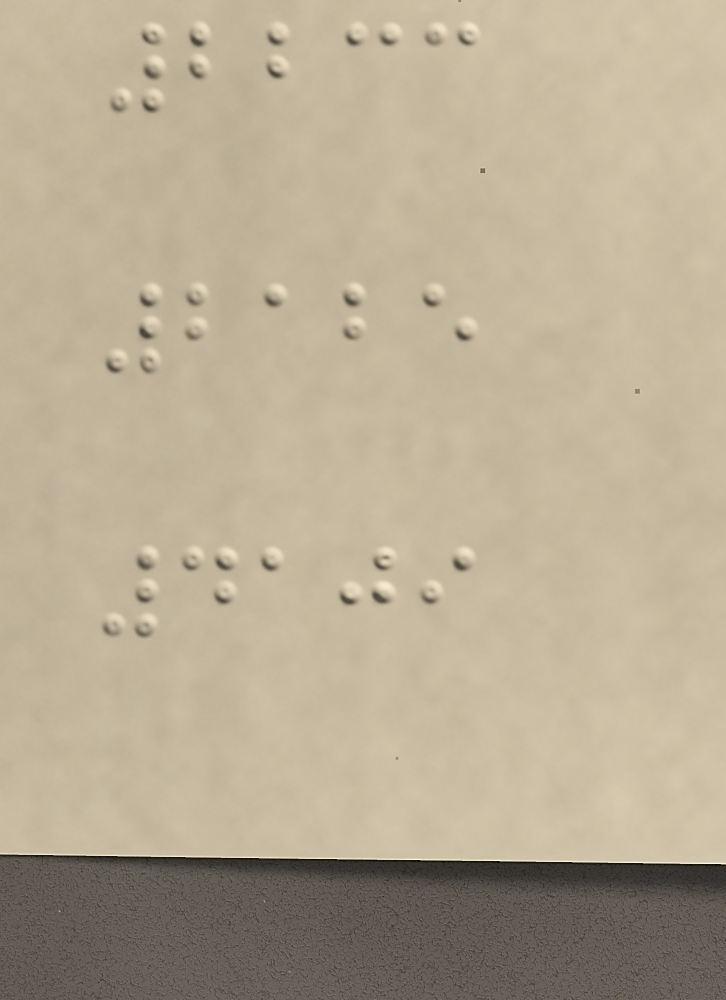2233
2125
4109
